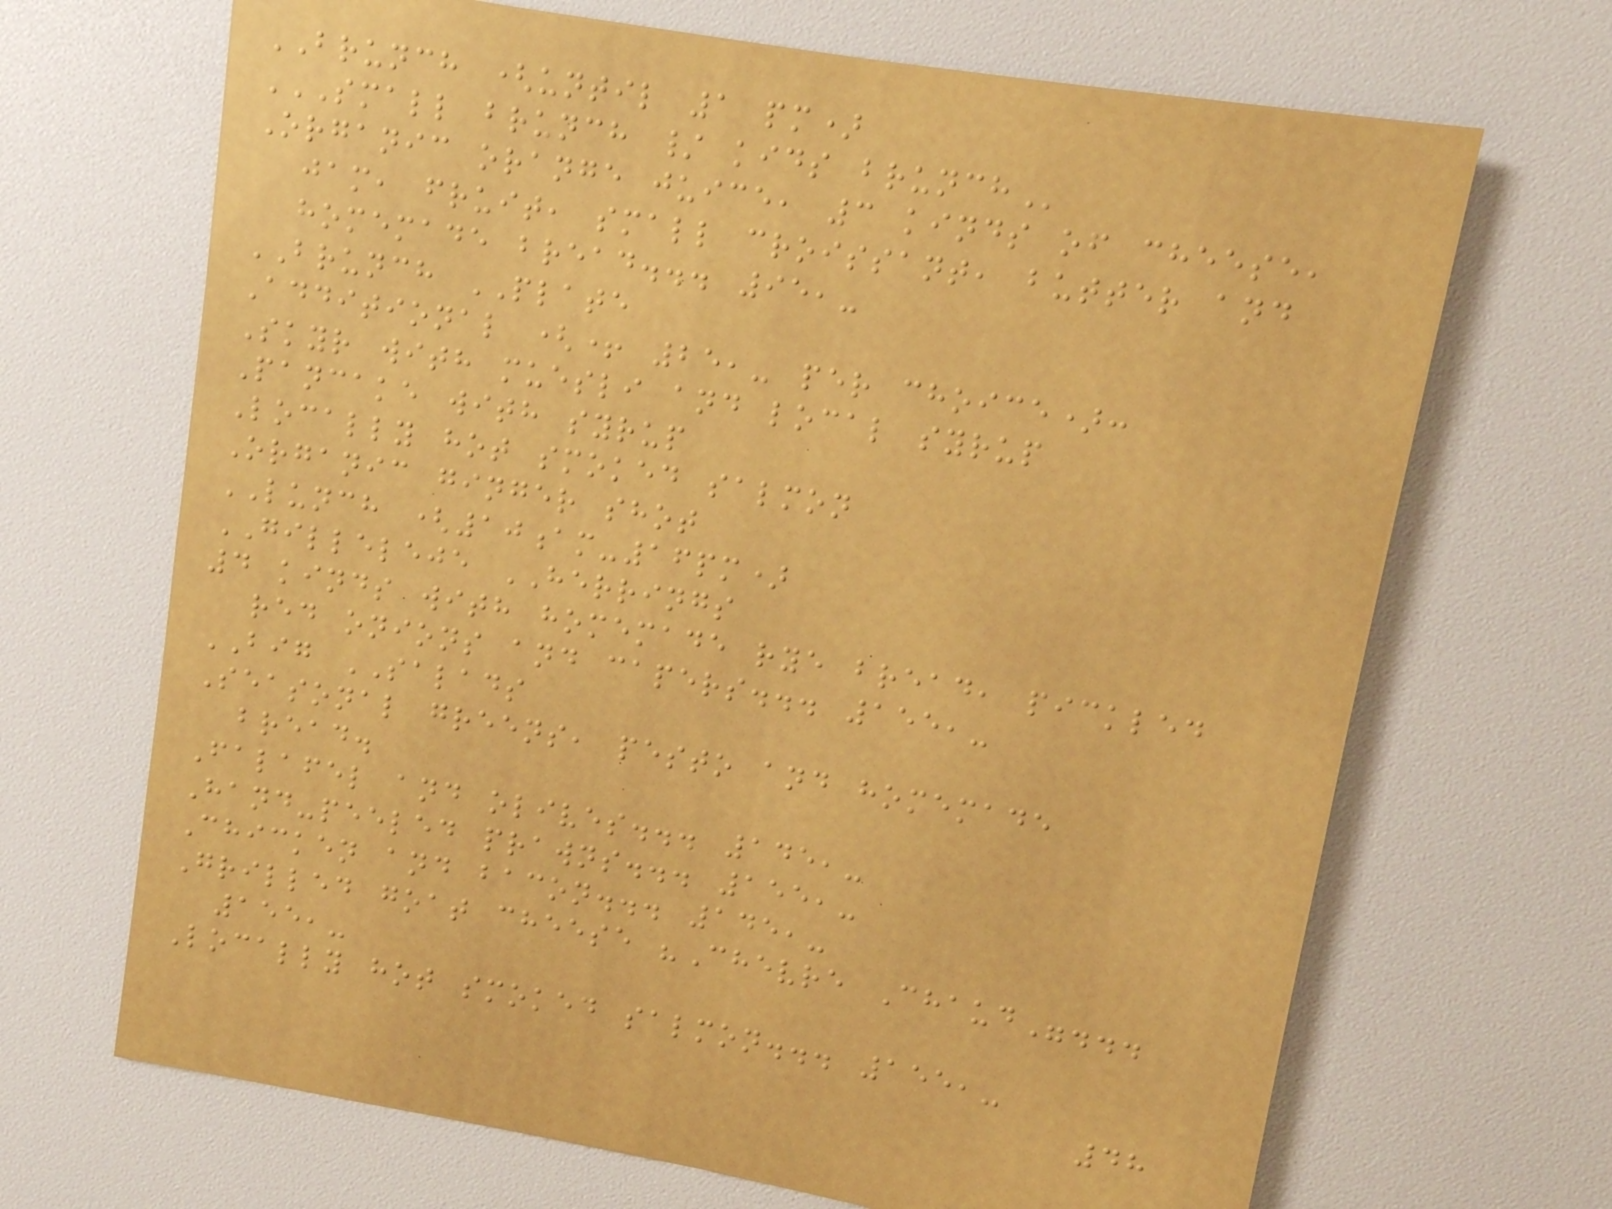BRUNCH (until 1 pm)
SMALL BRUNCH / KIDS BRUNCH
Organic orange juice, 3 kinds of cheese,
jam, fruit, small croissant, butter and
homemade bread... 95,-
BRUNCH PLATE
Additional (+ 25,- per choice):
Skyr with muesli and local syrup
Pancake with syrup
Locally hot smoked salmon
Organic ginger shot
LUNCH (10am-16pm)
GILLELEJE HERRINGS
4 kinds with homemade rye bread, pickled
red onions and capers... 155,-
BIG SALADS
Seasonal greens, pesto and homemade
bread.
Falafel and olives... 145,-
Hand-peeled prawns... 155,-
Chicken and bacon... 145,-
Grilled goat cheese "Chevre Chaud"...
155,-
Locally hot smoked salmon... 155,-
48
